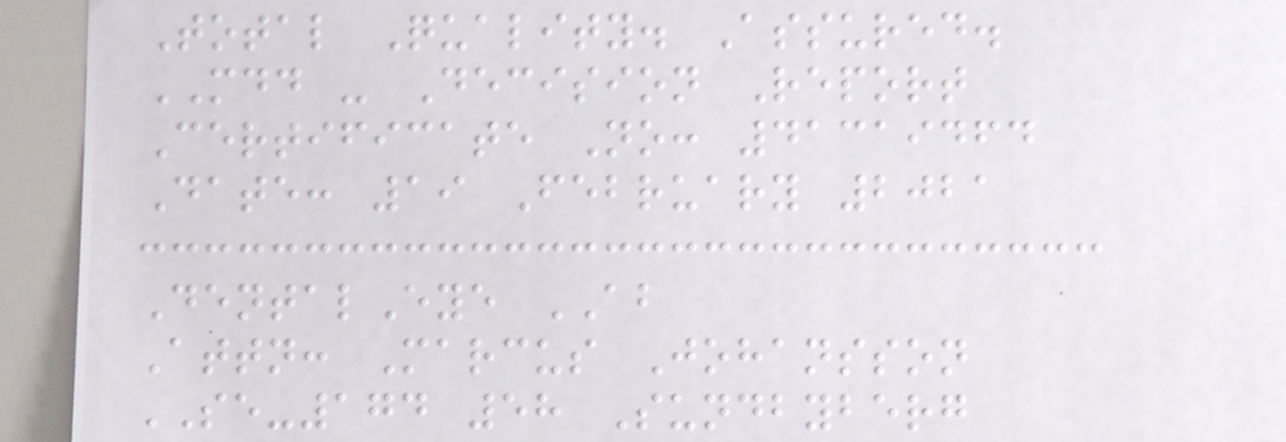Total Quality. Assured.
MDD - Decision Report
Certificate No: 41319464
Date: 19 February 2021
DentalEye AB
Attn: Marcus Johansson
SE-174 58 Sundbyberg
